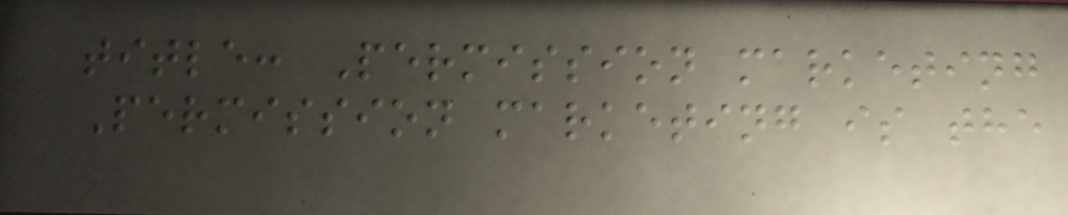title: Permission marketing
Permission marketing is the
